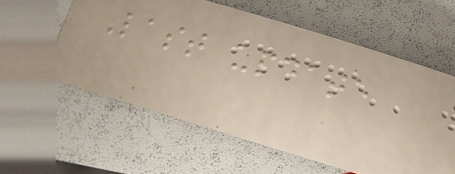Last update
